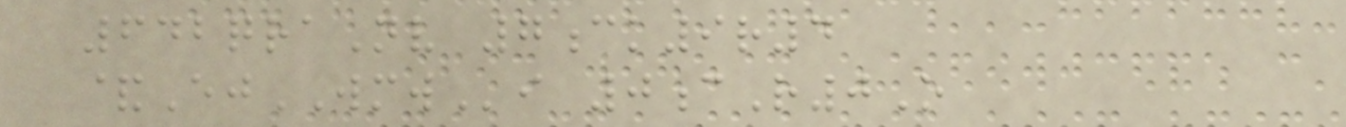642qraNv 7ck9r4
&EjWMWi 0cR0O
